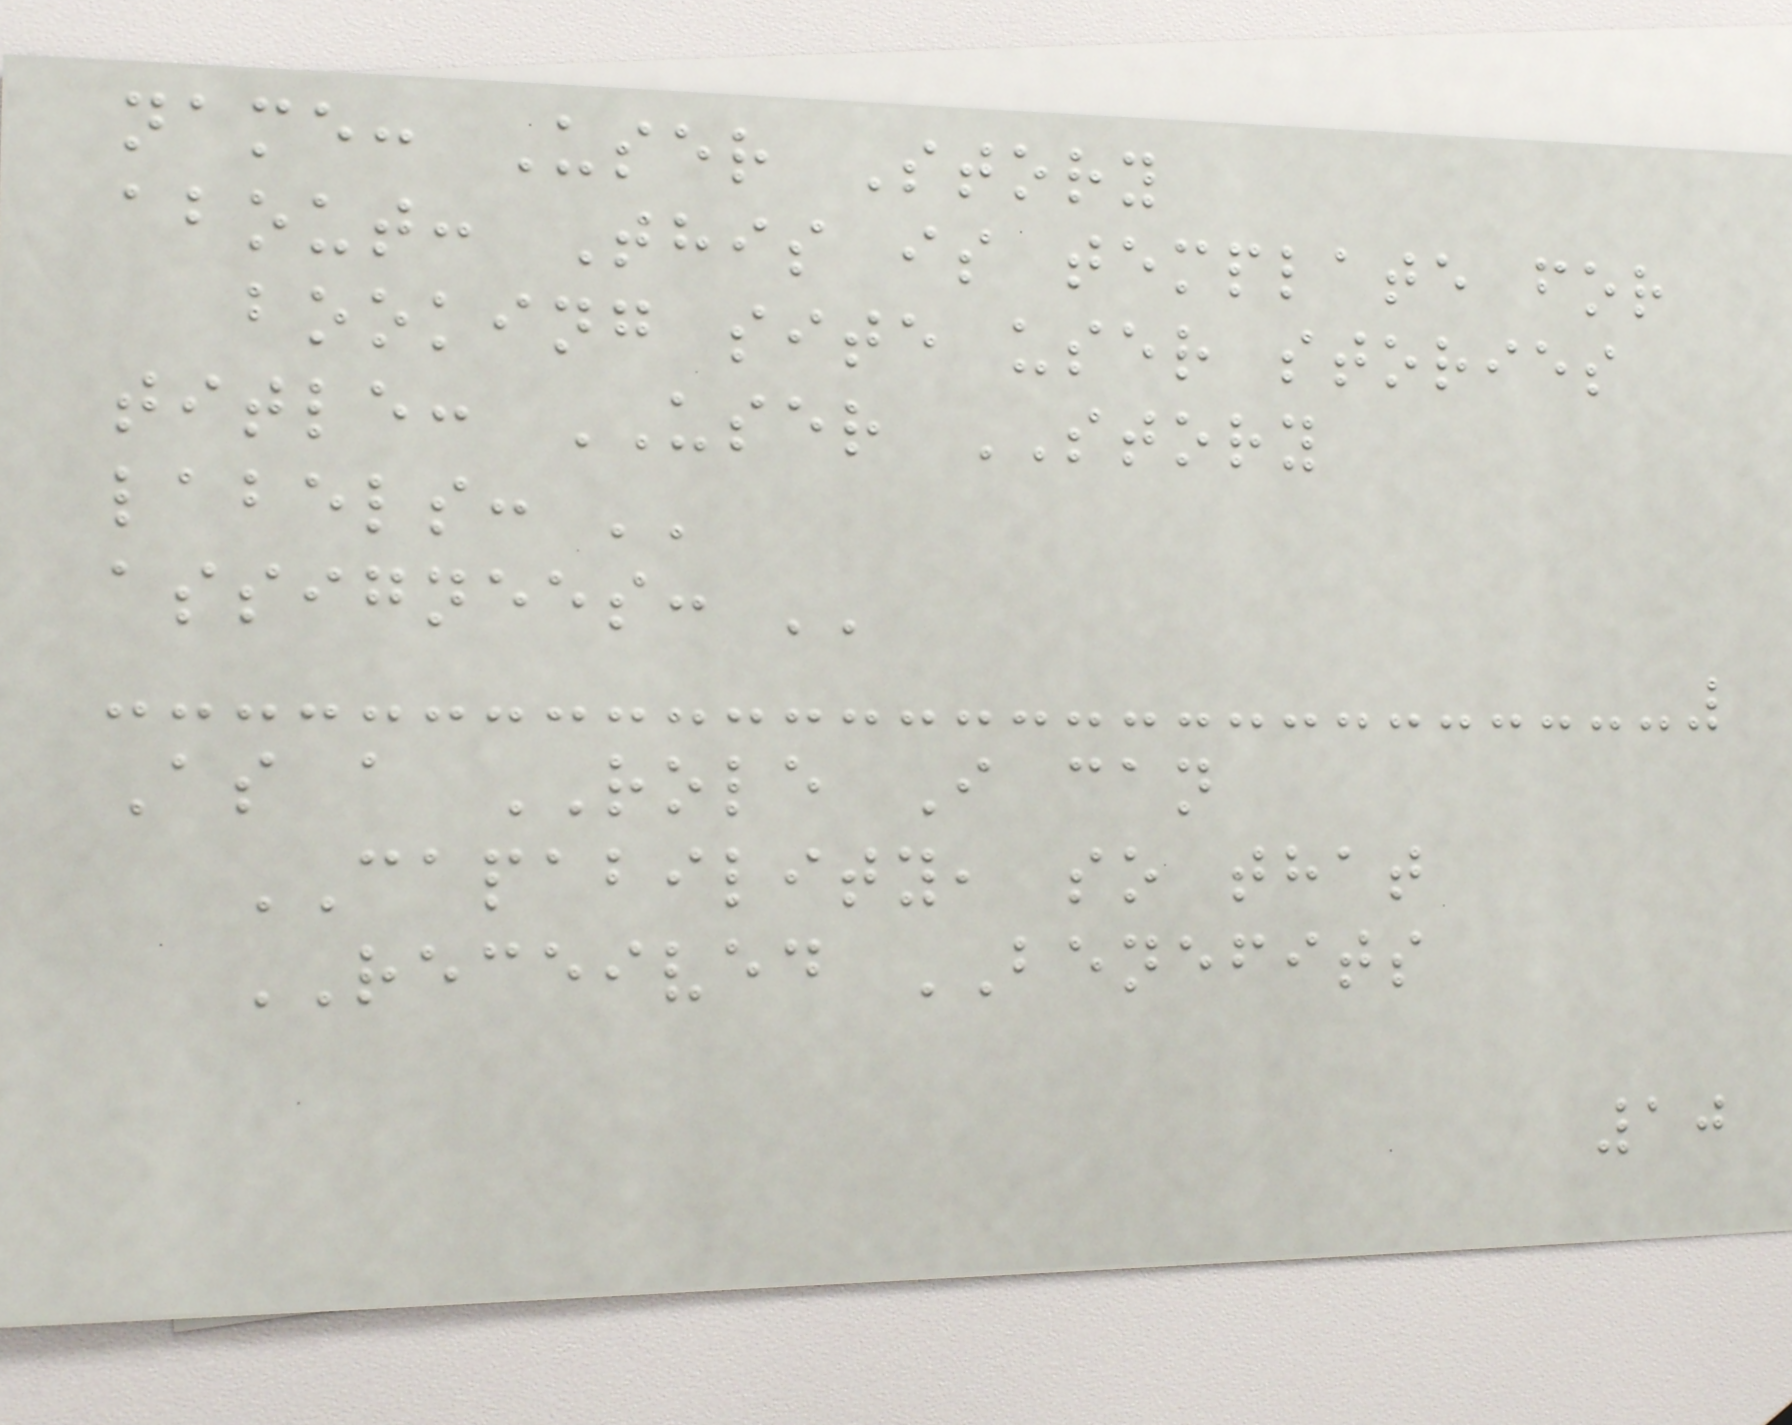name: User Story
about: This is template for
booking site user stories
title: USER STORY
labels: ''
assignees: ''
As a ROLE I can
CAPABILITY, so that
RECEIVED BENEFITS
10
